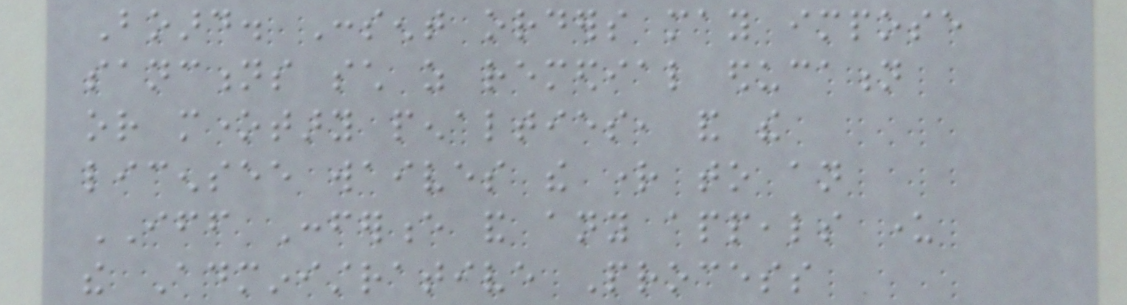Board. Consent orders may impose
sanctions such as remedial education
or monetary penalties, and the
licensee waives the right to an
IFF Conference and any appeals under
the Administrative Process
